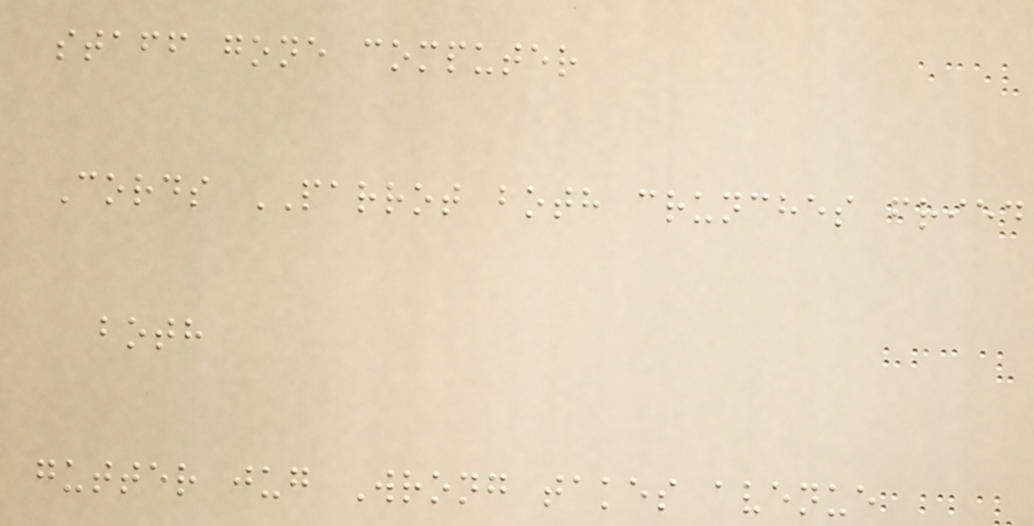staff gone computer
Cords PARROT both crunches fried
both
gutter jug Wrong takes avenue
